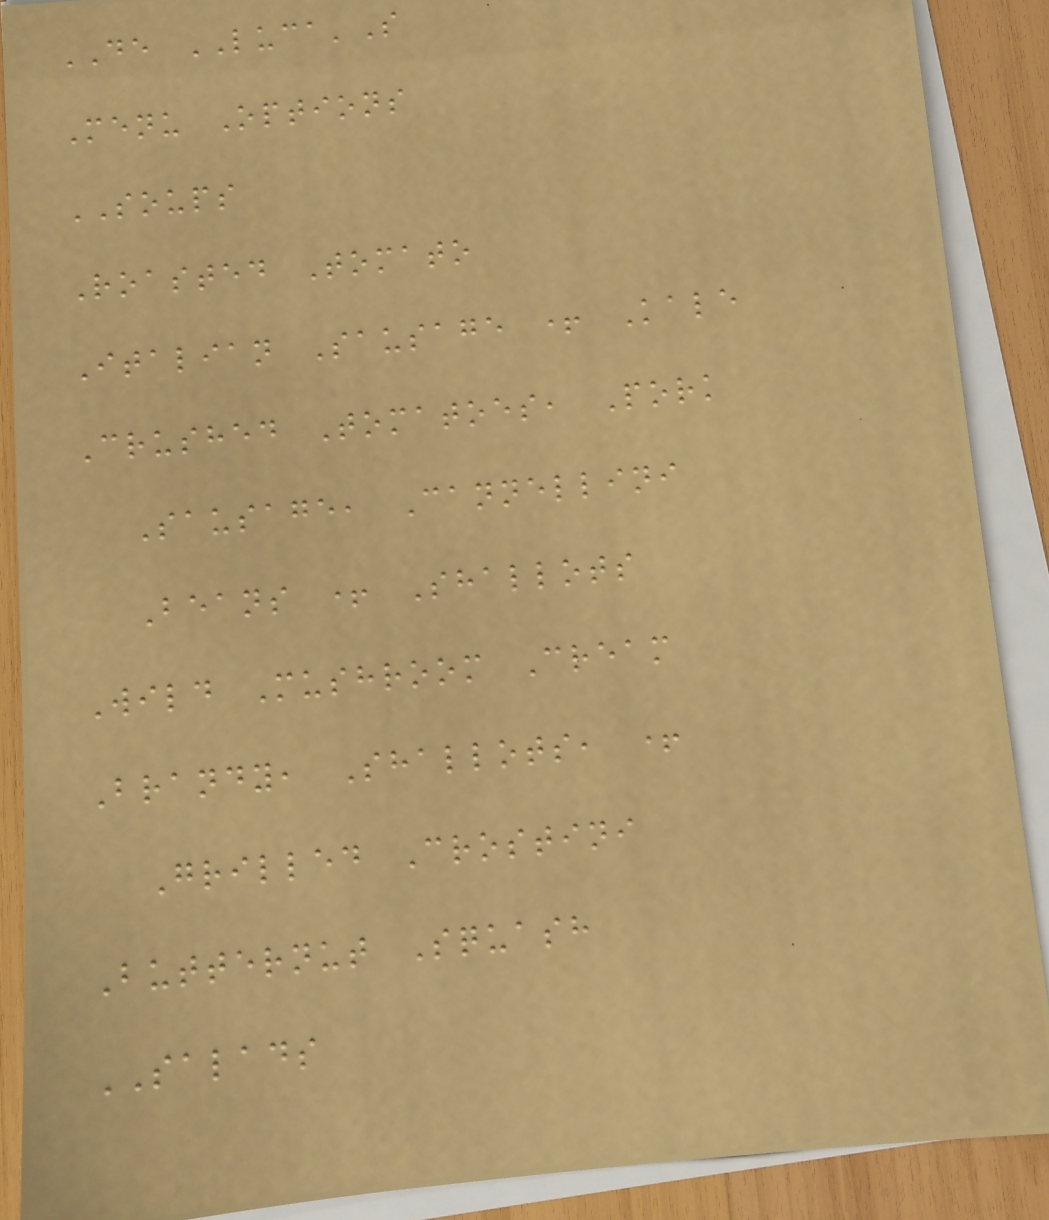DE LUCA'S
Menu Options
SOUPS
Roasted Tomato
Italian Sausage + Kale
Crushed Tomatoes, Pork
Sausage, Cannellini
Beans + Shallots
Wild Mushroom Cream
Brandy, Shallots, +
Grilled Crostini
Butternut Squash
SALADS
